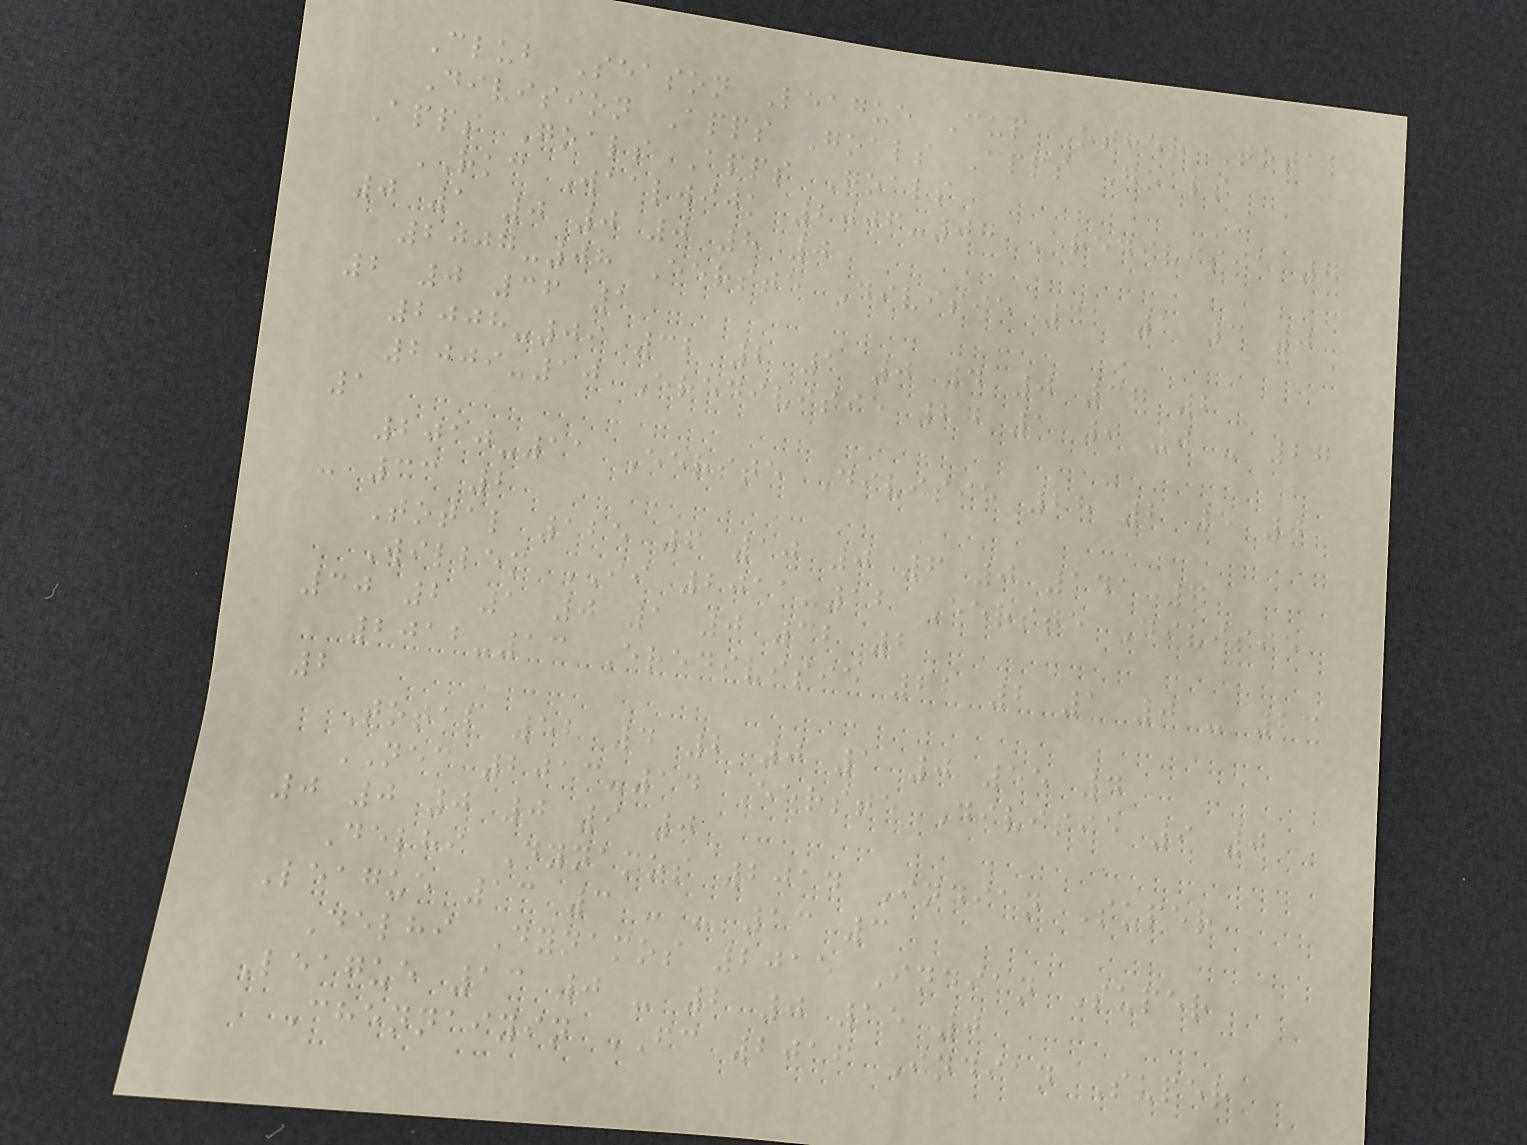Club Season League Cup Other Total
Division Apps Goals Apps Goals
Apps Goals Apps Goals
RKC Waalwijk 2006-07 Eredivisie 7
0 1 0 0 0 8 0
2007-08 Eerste Divisie 31 1 3 0
2 0 36 1
2008-09 32 2 1 0 4 0 37 2
2009-10 Eredivisie 27 1 0 0 - 27
1
2010-11 Eerste Divisie 28 2 5 0
- 33 2
Total 125 6 10 0 6 0 141 6
Willem II 2011-12 Eerste Divisie
30 2 1 0 1 0 32 2
2012-13 Eredivisie 22 2 1 0 - 23
2
Total 52 4 2 0 1 0 55 4
NEC 2013-14 Eerste Divisie 9 0
0 0 0 0 9 0
Delhi Dynamos 2014 Indian Super
League 13 3 - - 13 3
Delhi Dynamos 2015 Indian Super
League 13 0 - 2 0 15 0
Chennaiyin FC 2016 Indian Super
